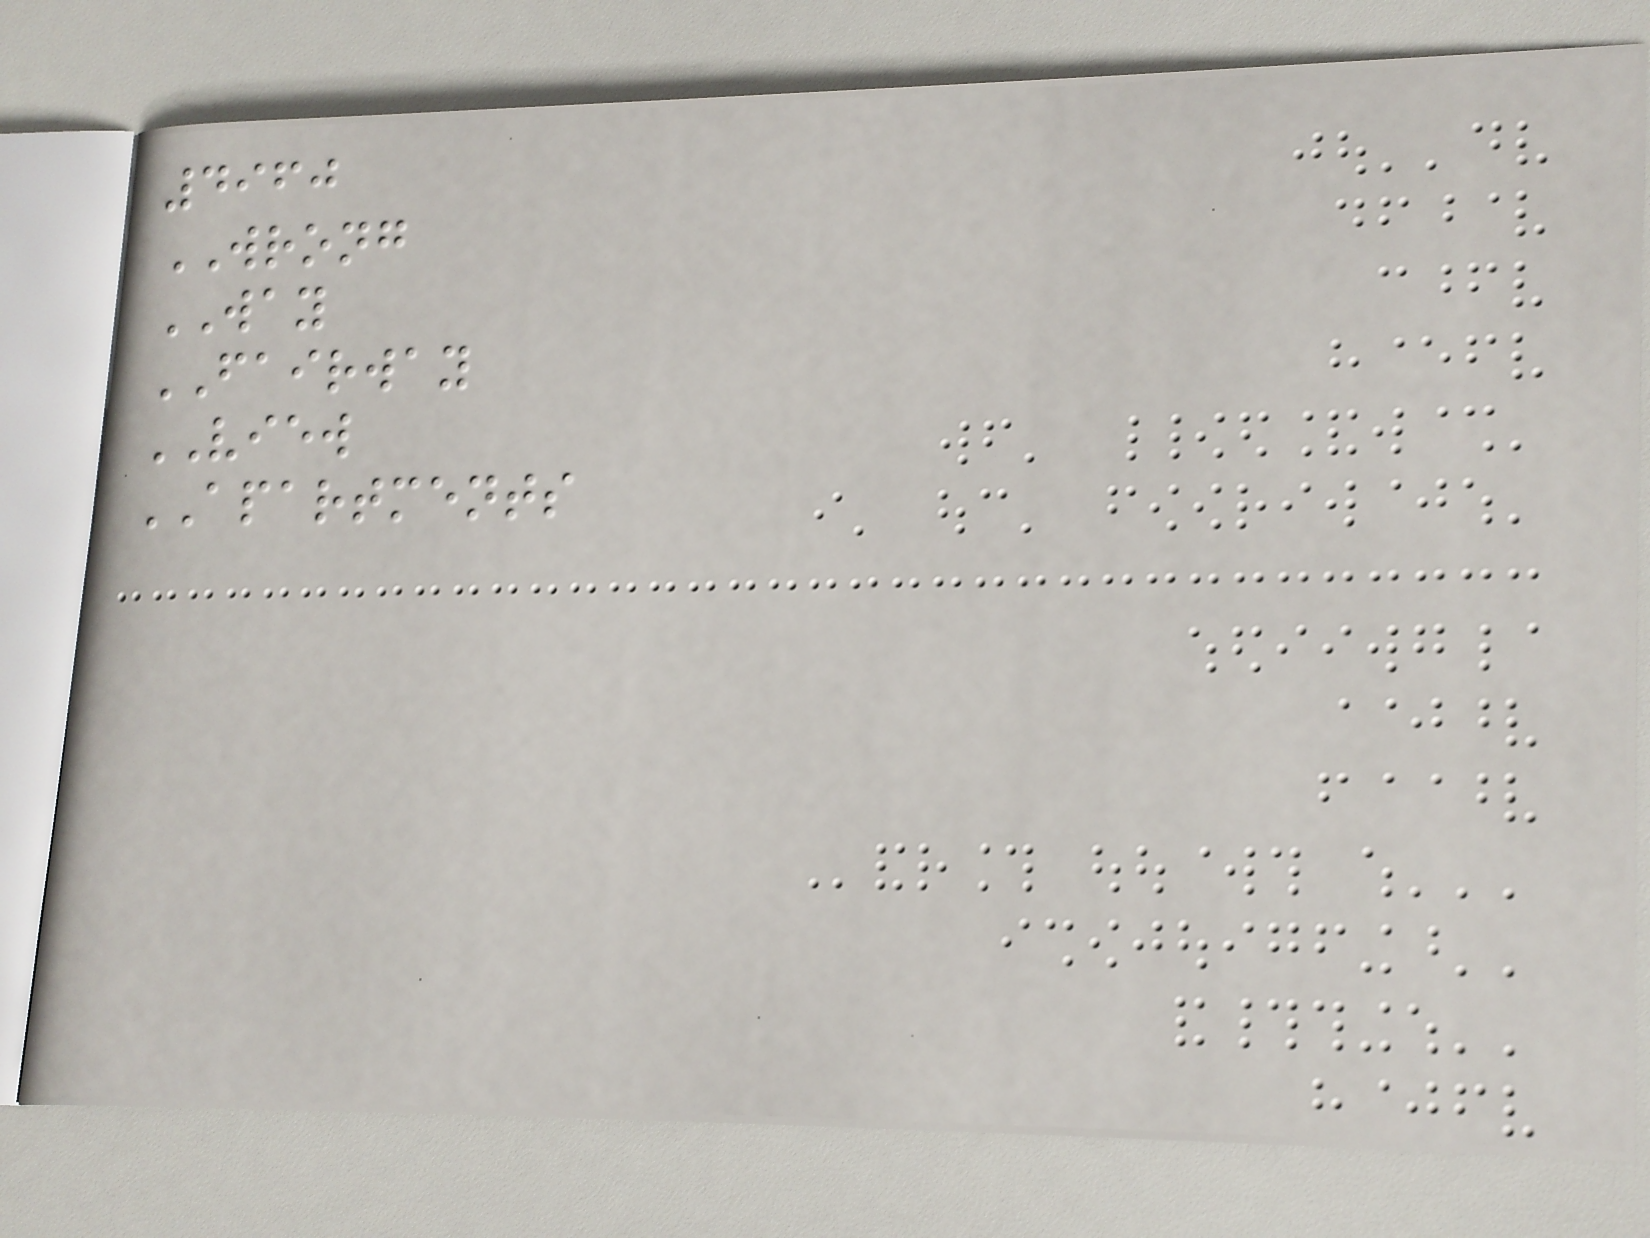4960
WRONG
WAY
FAIRWAY
VIEW
APARTMENTS
